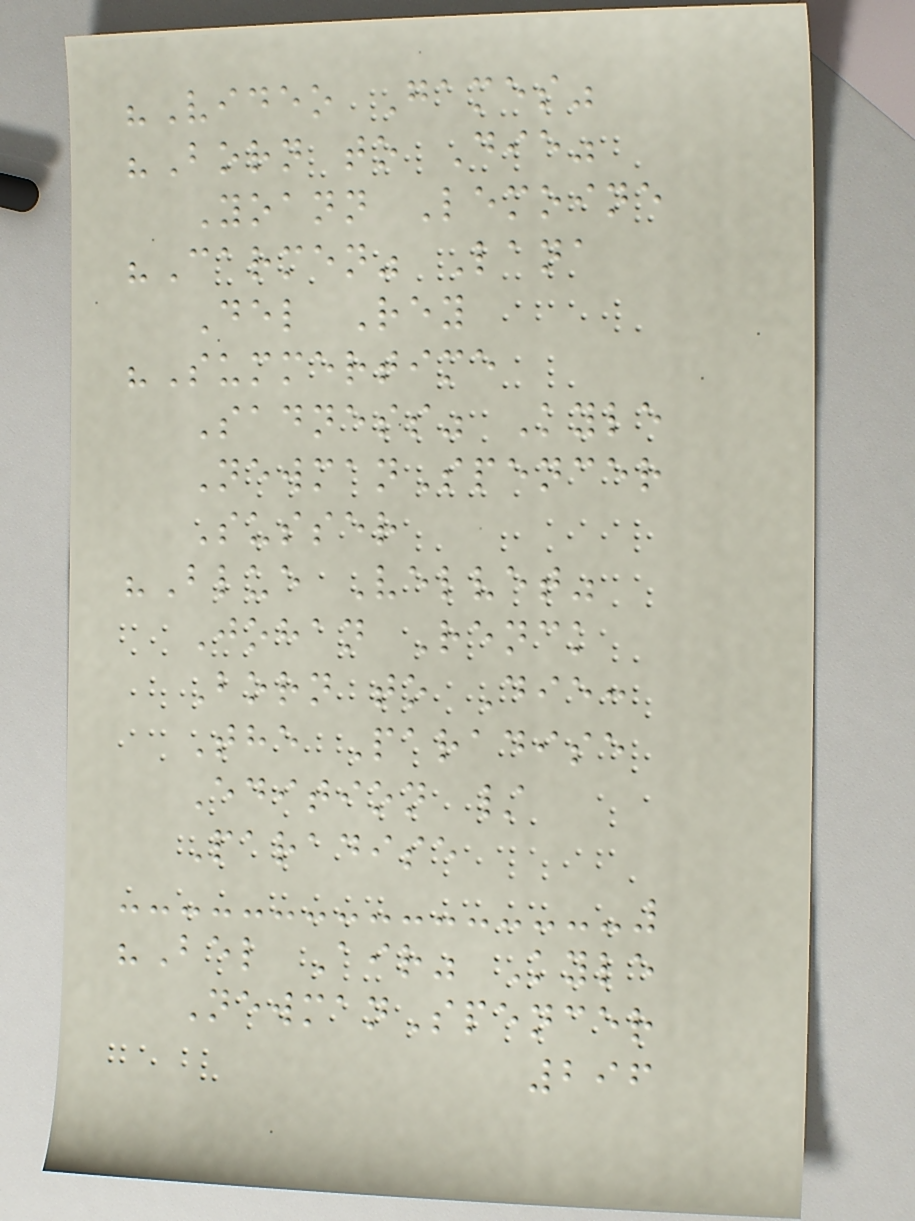"Video Games"
"Born to Die"
Yoann Lemoine
"Carmen" Lana
Del Rey
"Summertime
Sadness" Kyle
NewmanSpencer
Susser
"Blue Velvet"
Johan Renck
Born to Die:
The Paradise
Edition /
Paradise
"Bel Air" Kyle
NewmanSpencer
296
